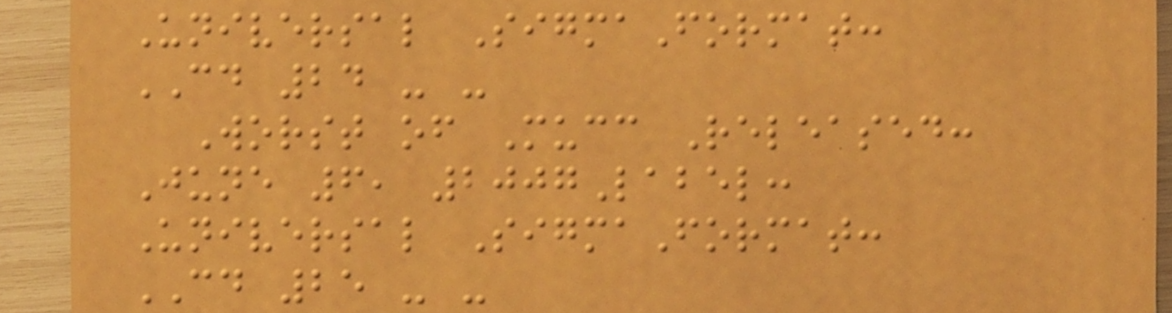Universal SigmaFormat:
CD 24 - -
Worst of Mucc Released:
June 6, 2007Label:
Universal SigmaFormat:
CD 25 - -
